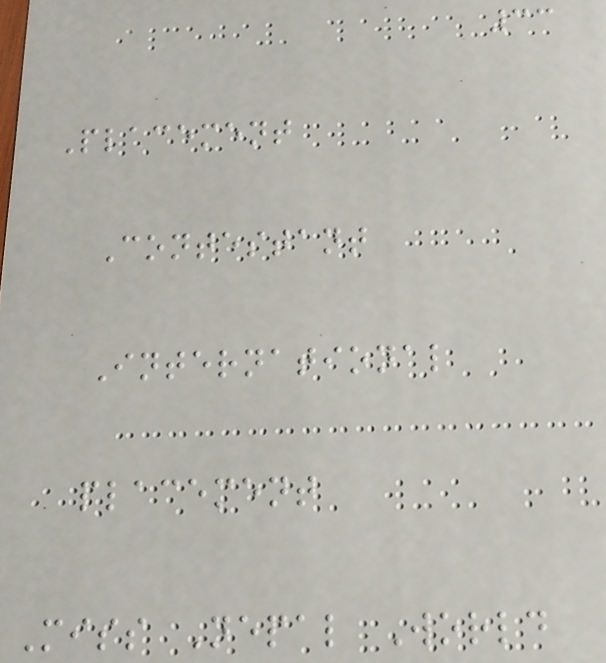33
Placement
Contestant
International
placement
Miss Nepal World
